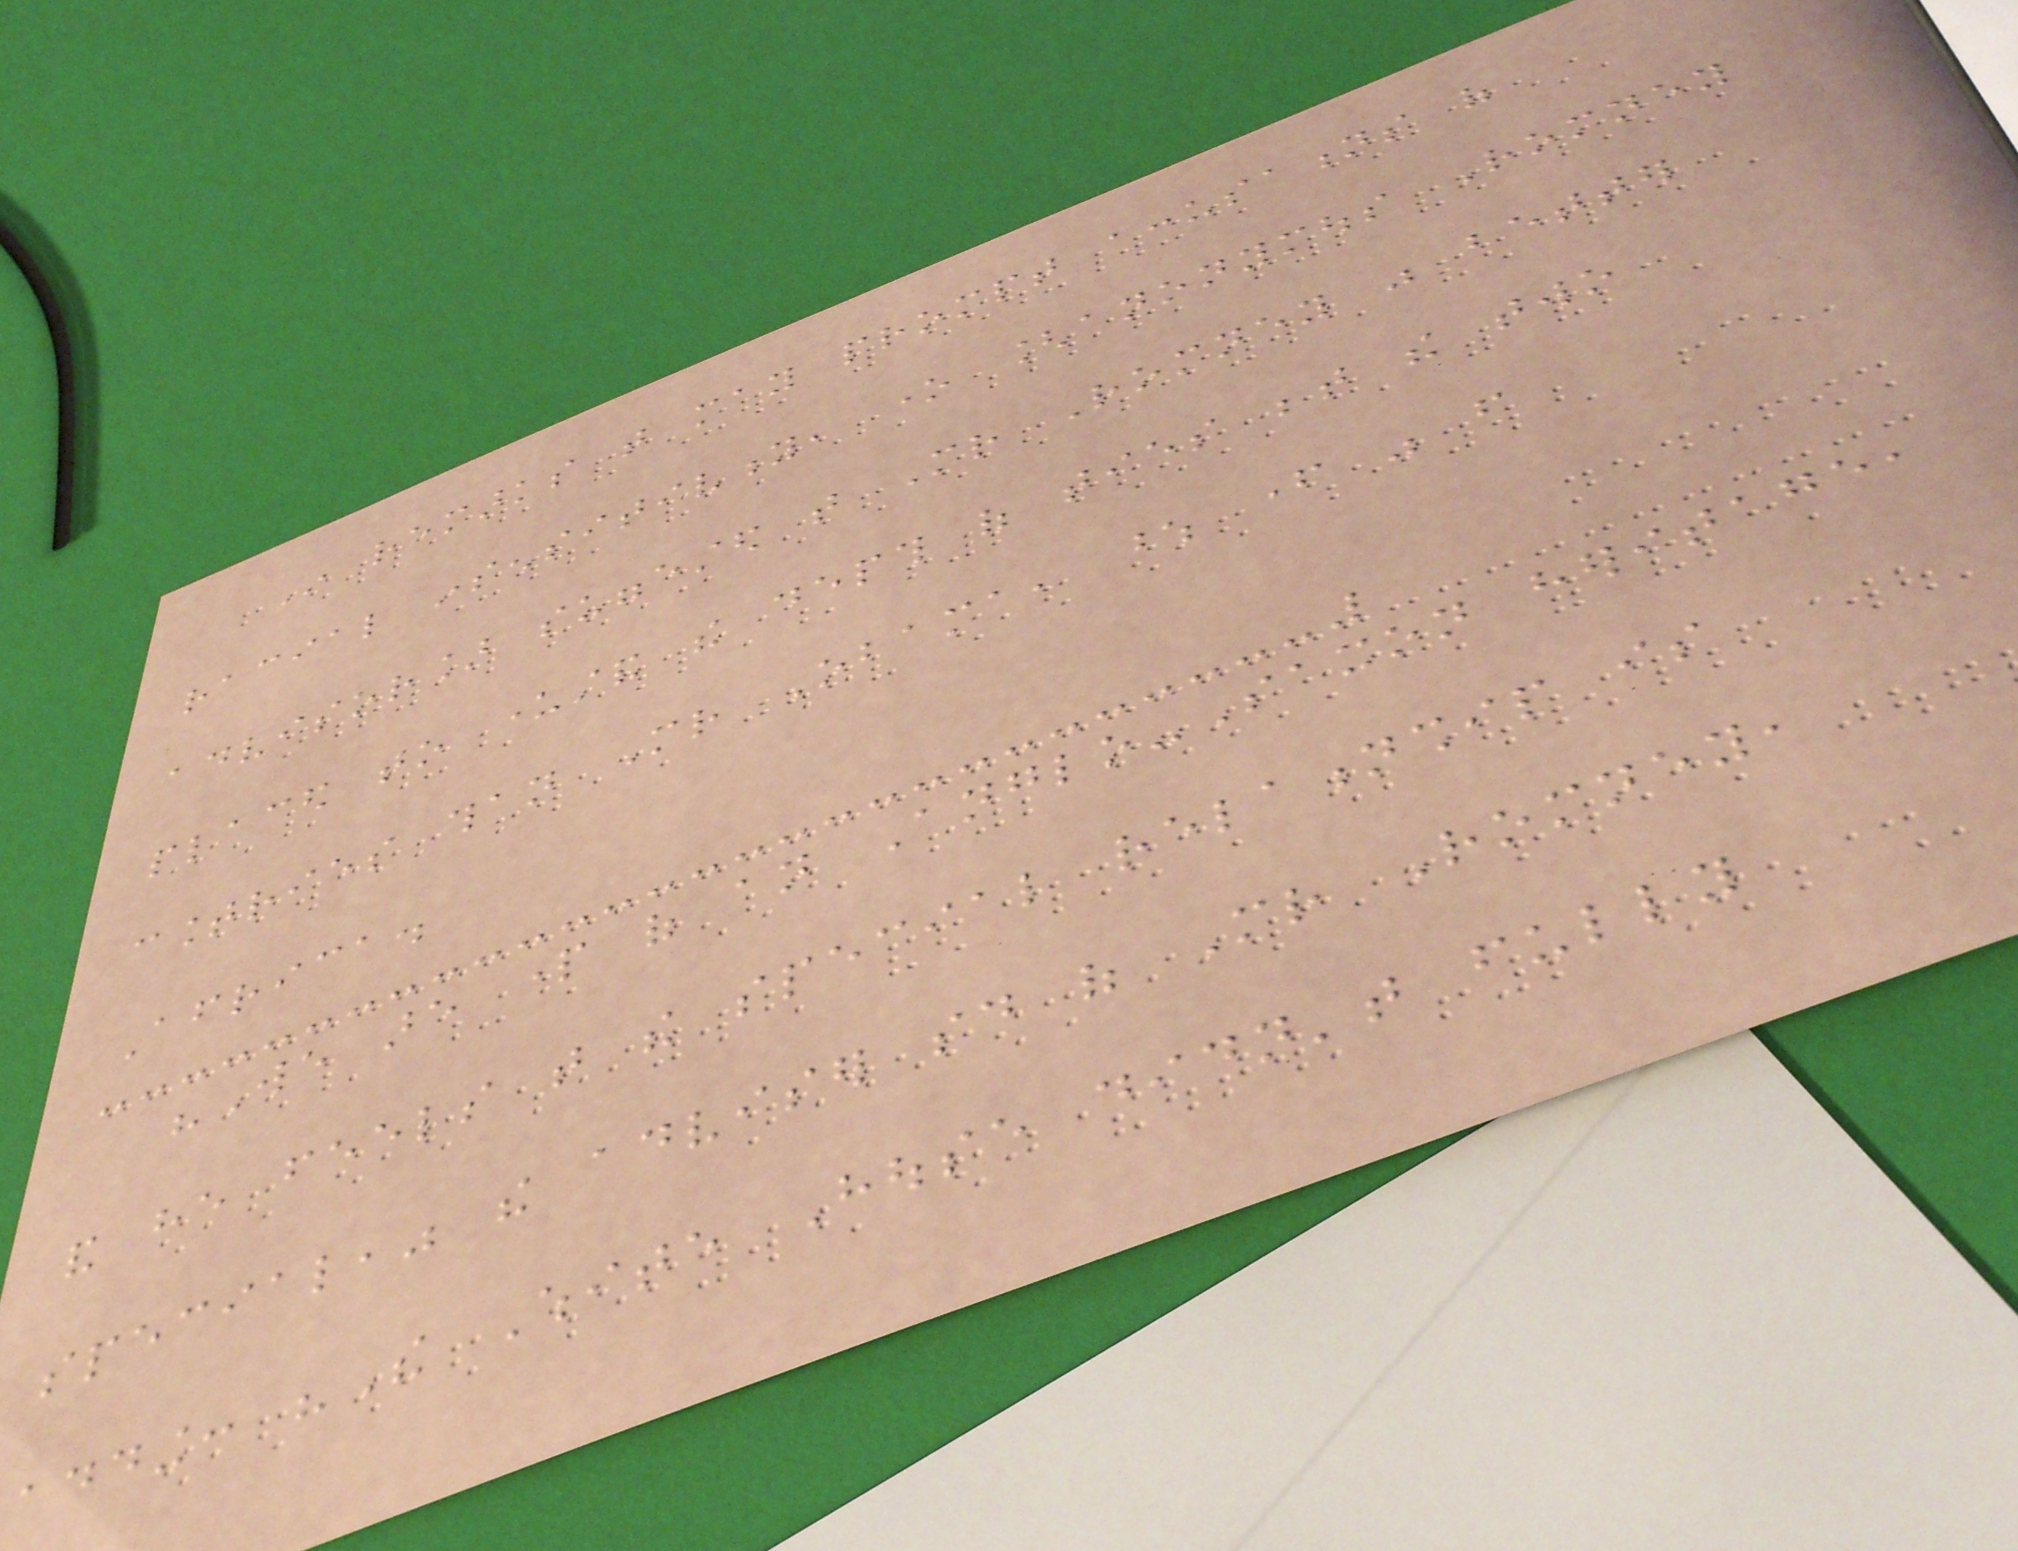In remarks that may prompt accusations of
racial insensitivity, one [anonymous Romney
advisor] suggested that Mr Romney was better
placed to understand the depth of ties between the two
countries than Mr Obama, whose father was from
Africa.
"We are part of an Anglo-Saxon heritage,
and he feels that the special relationship is
special," the adviser said of Mr Romney,
adding: "The White House didn't fully
